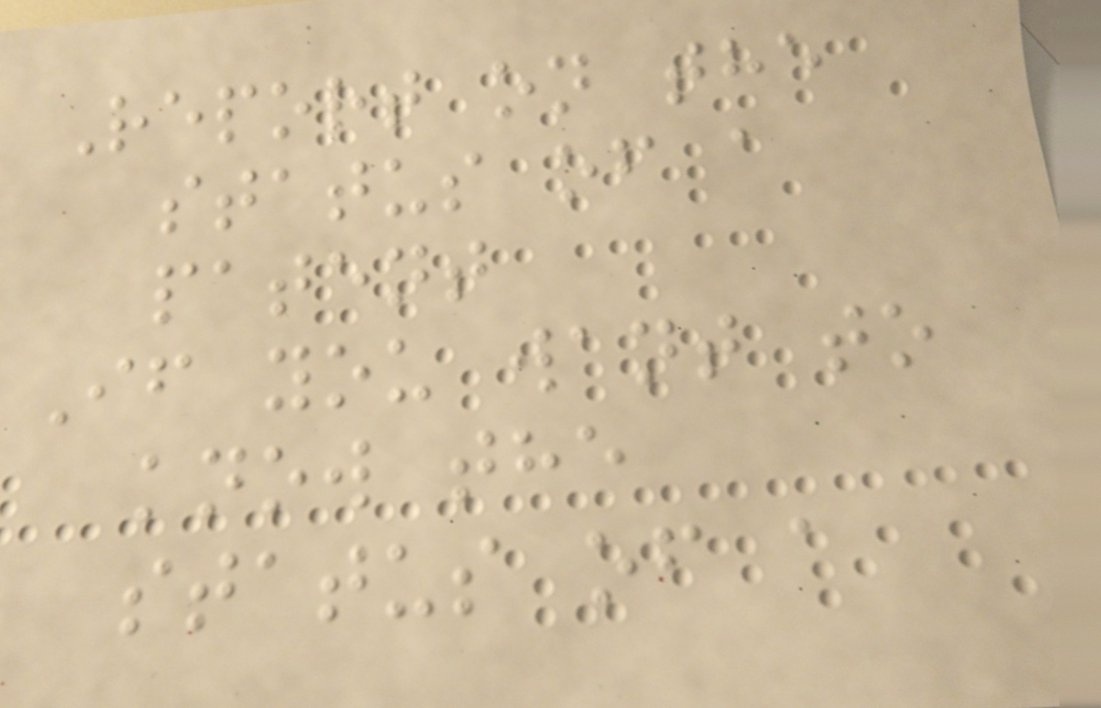Report on the
status of a
patent
If you want to
know the
status of a
